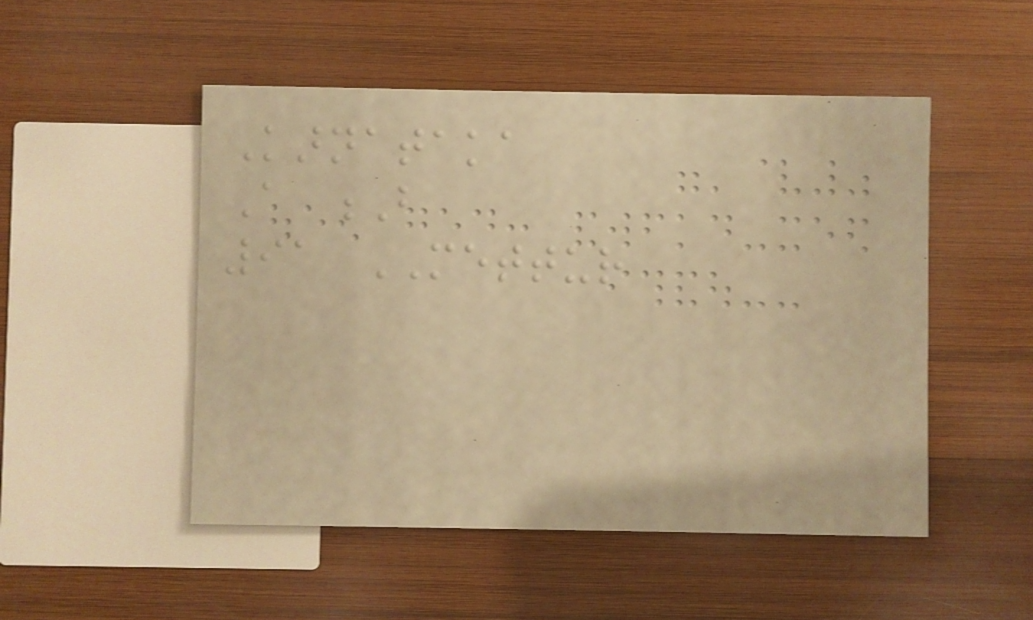Karnataka
A B
91 METTUR
